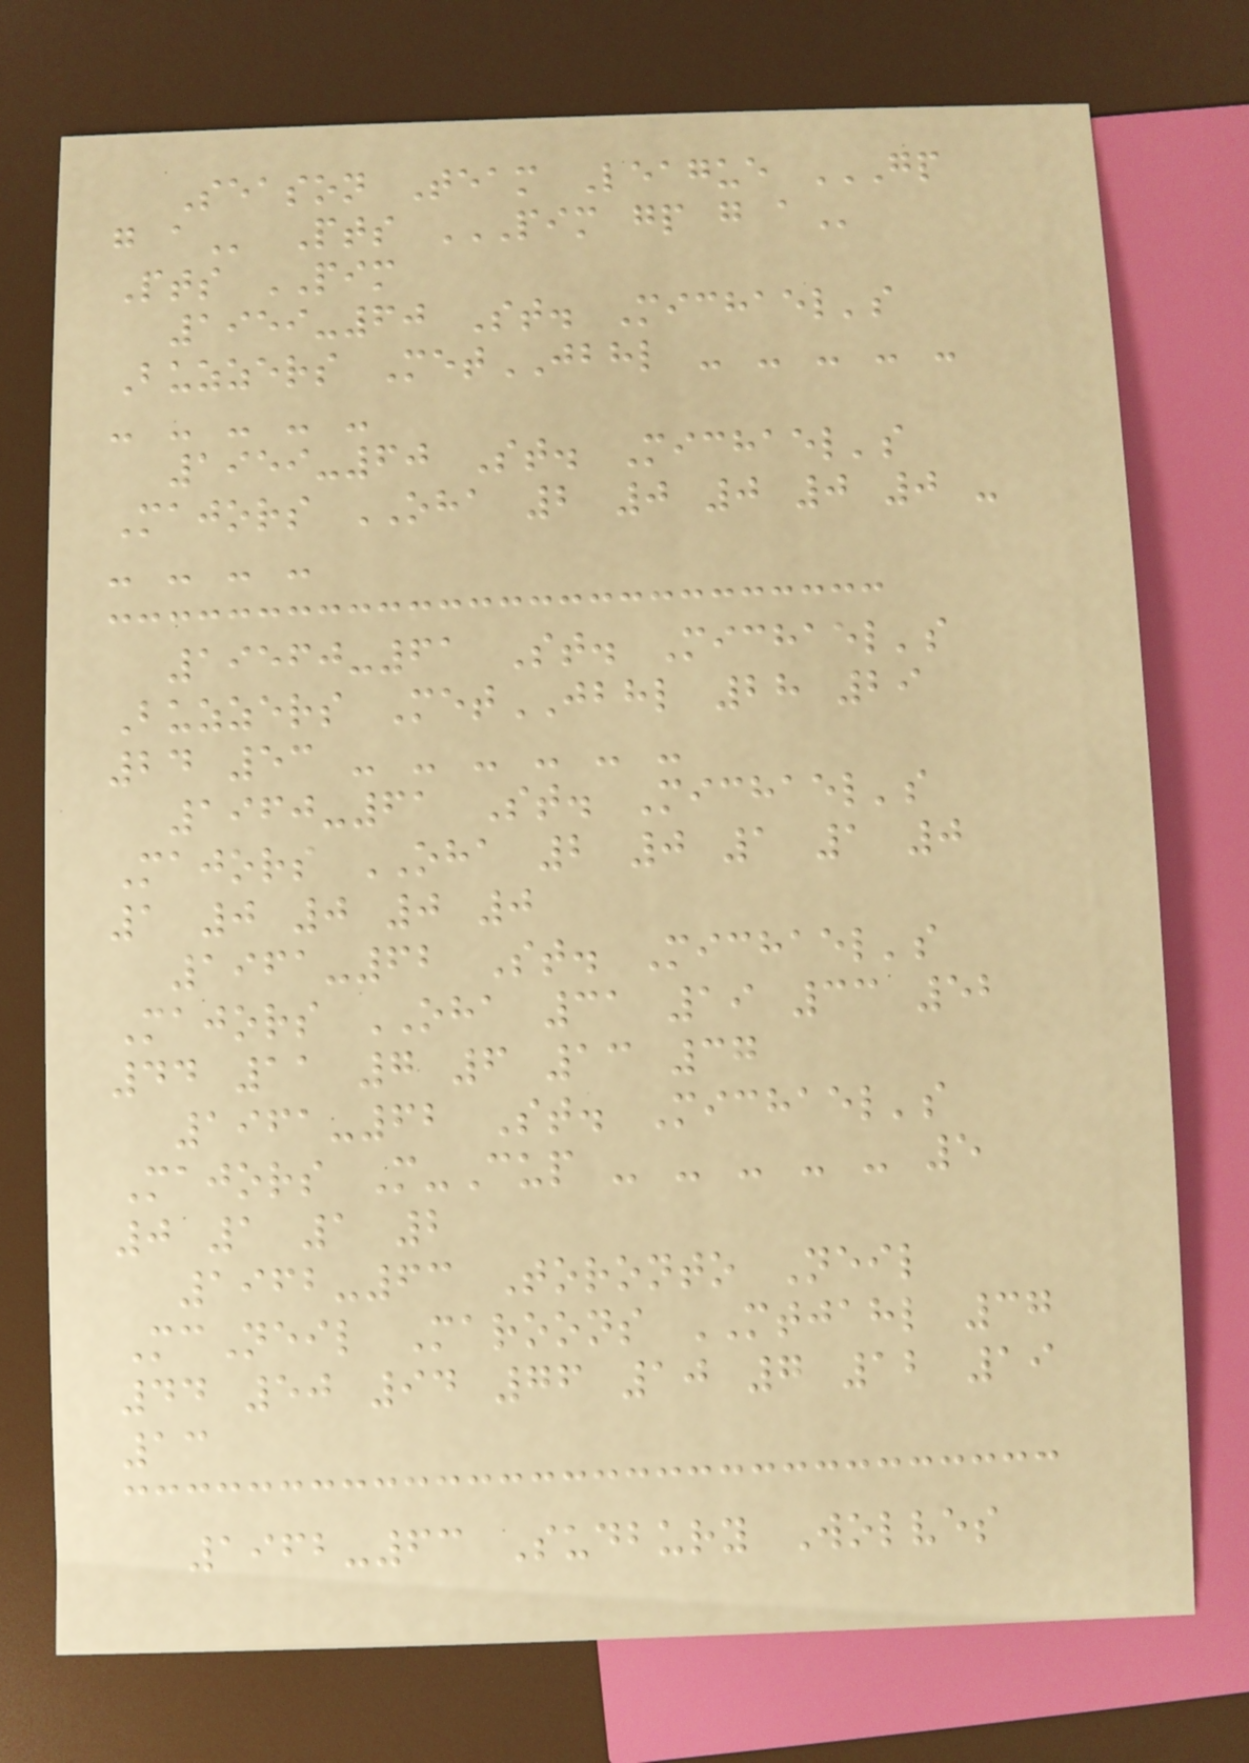Season Team League GP
G A Pts PIM GP G A
Pts PIM
1959-60 St. Michael's
Buzzers MetJBHL - - - - -
- - - - -
1959-60 St. Michael's
Majors OHA 2 0 0 0 0 -
- - - -
19560-61 St. Michael's
Buzzers MetJBHL 28 29
24 53 - - - - - -
1960-61 St. Michael's
Majors OHA 2 0 1 1 0
1 0 0 0 0
1961-62 St. Michael's
Majors OHA 31 19 33 52
44 11 7 6 13 37
1961-62 St. Michael's
Majors M-Cup - - - - - 5
0 1 1 2
1962-63 Toronto Neil
McNeil Maroons MTJAHL 37
44 50 94 76 10 7 12 19
13
1962-63 Sudbury Wolves
